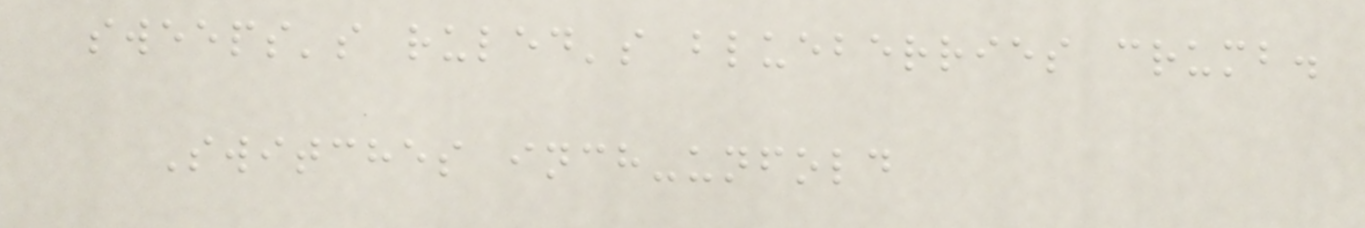sweeps's ruled's blueberries crumb.
Switches inch-unfold
